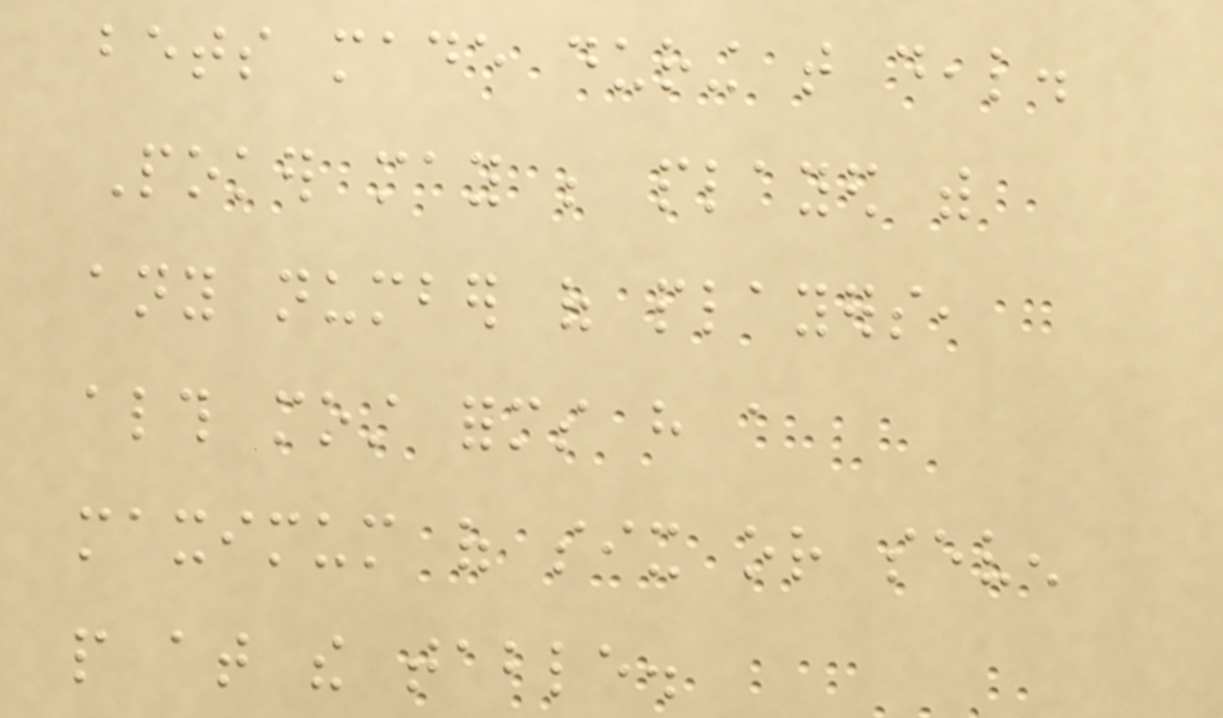bets made during that deal.
Poker may be played with
any number of players,
although most forms have a
maximum of six or seven
people at the table.
